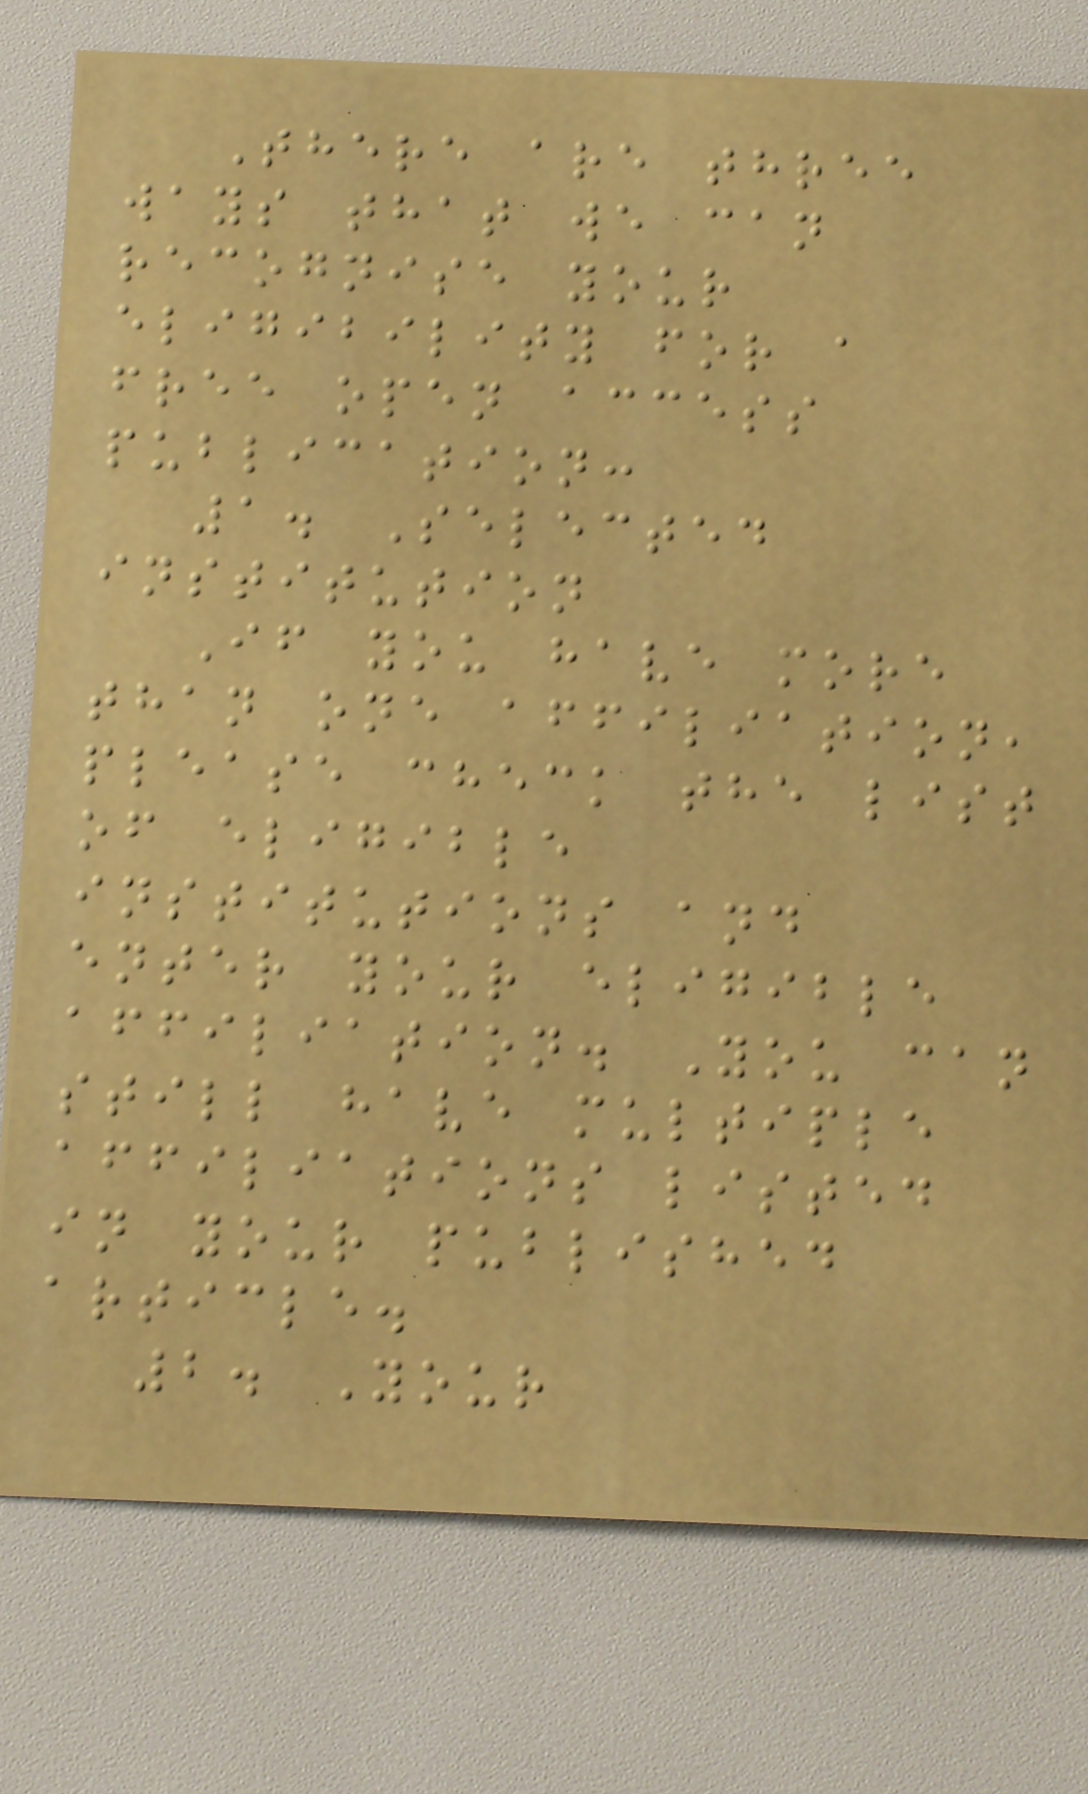There are three
ways that we can
recognise your
eligibility for a
free open access
publication:
1. Selected
institution
If you have more
than one affiliation,
please check the list
of eligible
institutions and
enter your eligible
affiliation. You can
still have multiple
affiliations listed
in your published
article.
2. Your
